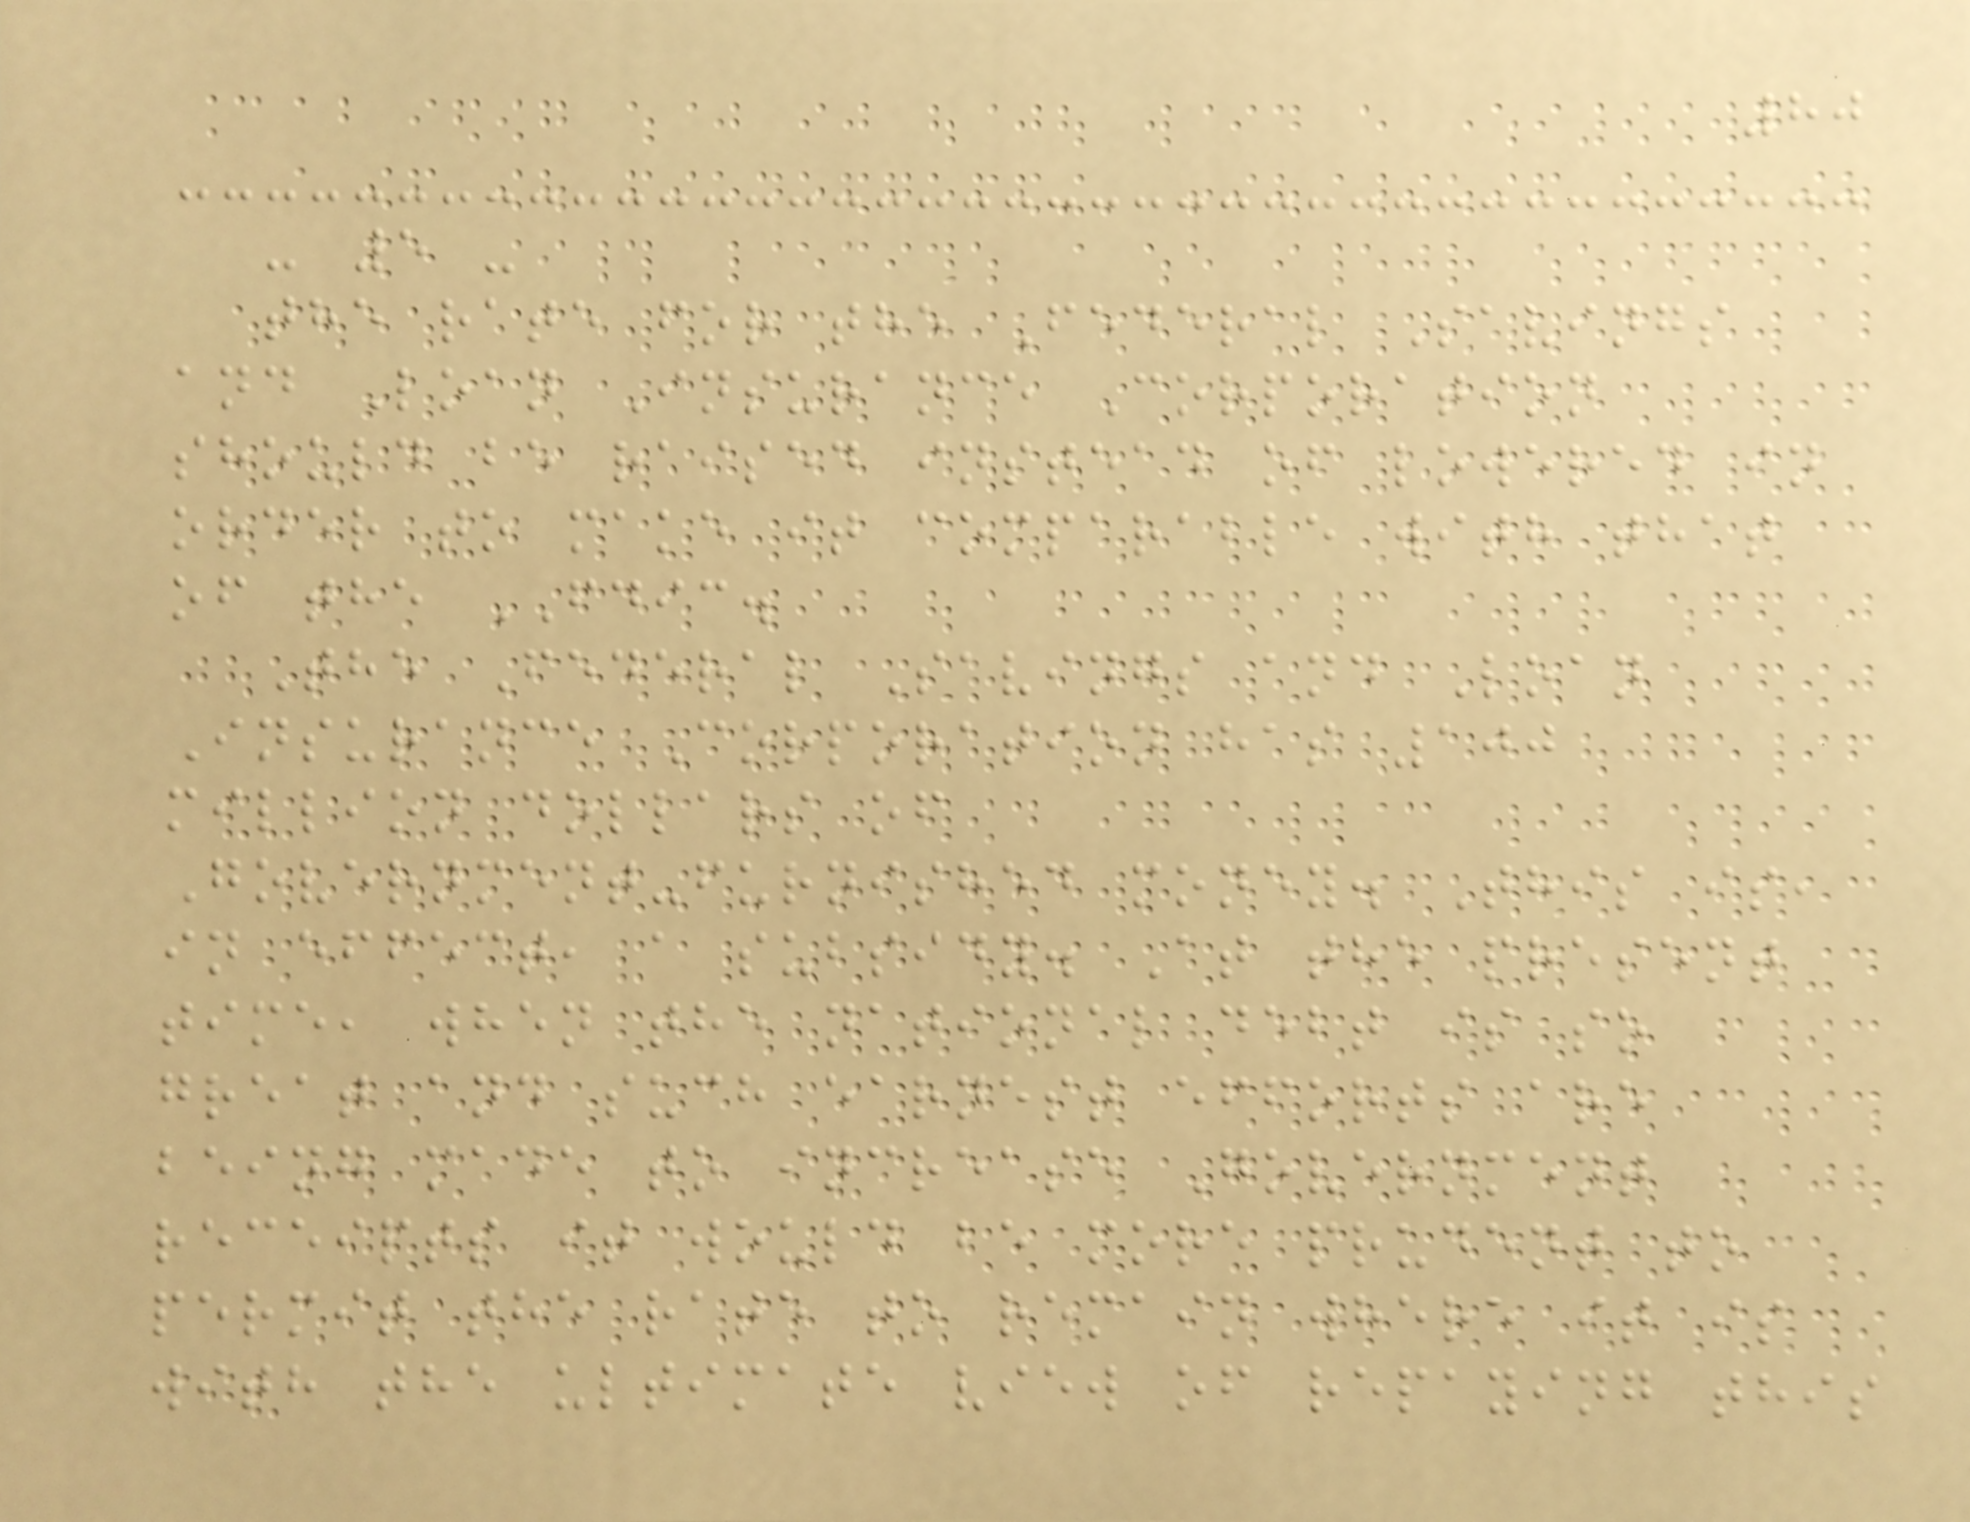80
- 5 -
the rate for the Federal Savings
and Loan Insurance Corporation
should be raised instead of lowered in
order to make it comparable with that
of the FDIC.
The Federal Savings and Loan
Insurance Corporation has 100
million dollars of
Government-furnished money. This is,
in effect, a subsidy. At the present
time, when the national debt is so
great and such earnest efforts are
being made to increase Government
receipts it would be more prudent to
permit the rate to remain where it is
with the ultimate view of repaying this
